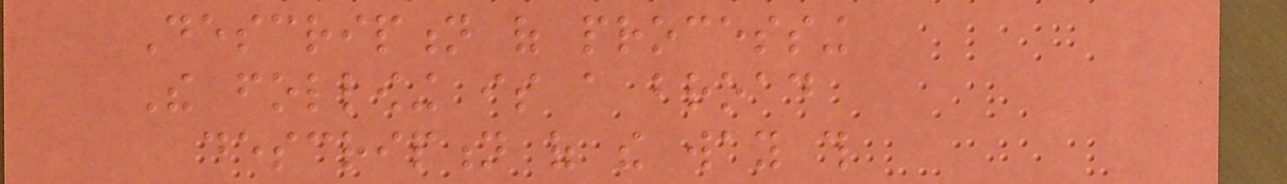Description of processing
The following is a broad
description of the way this
